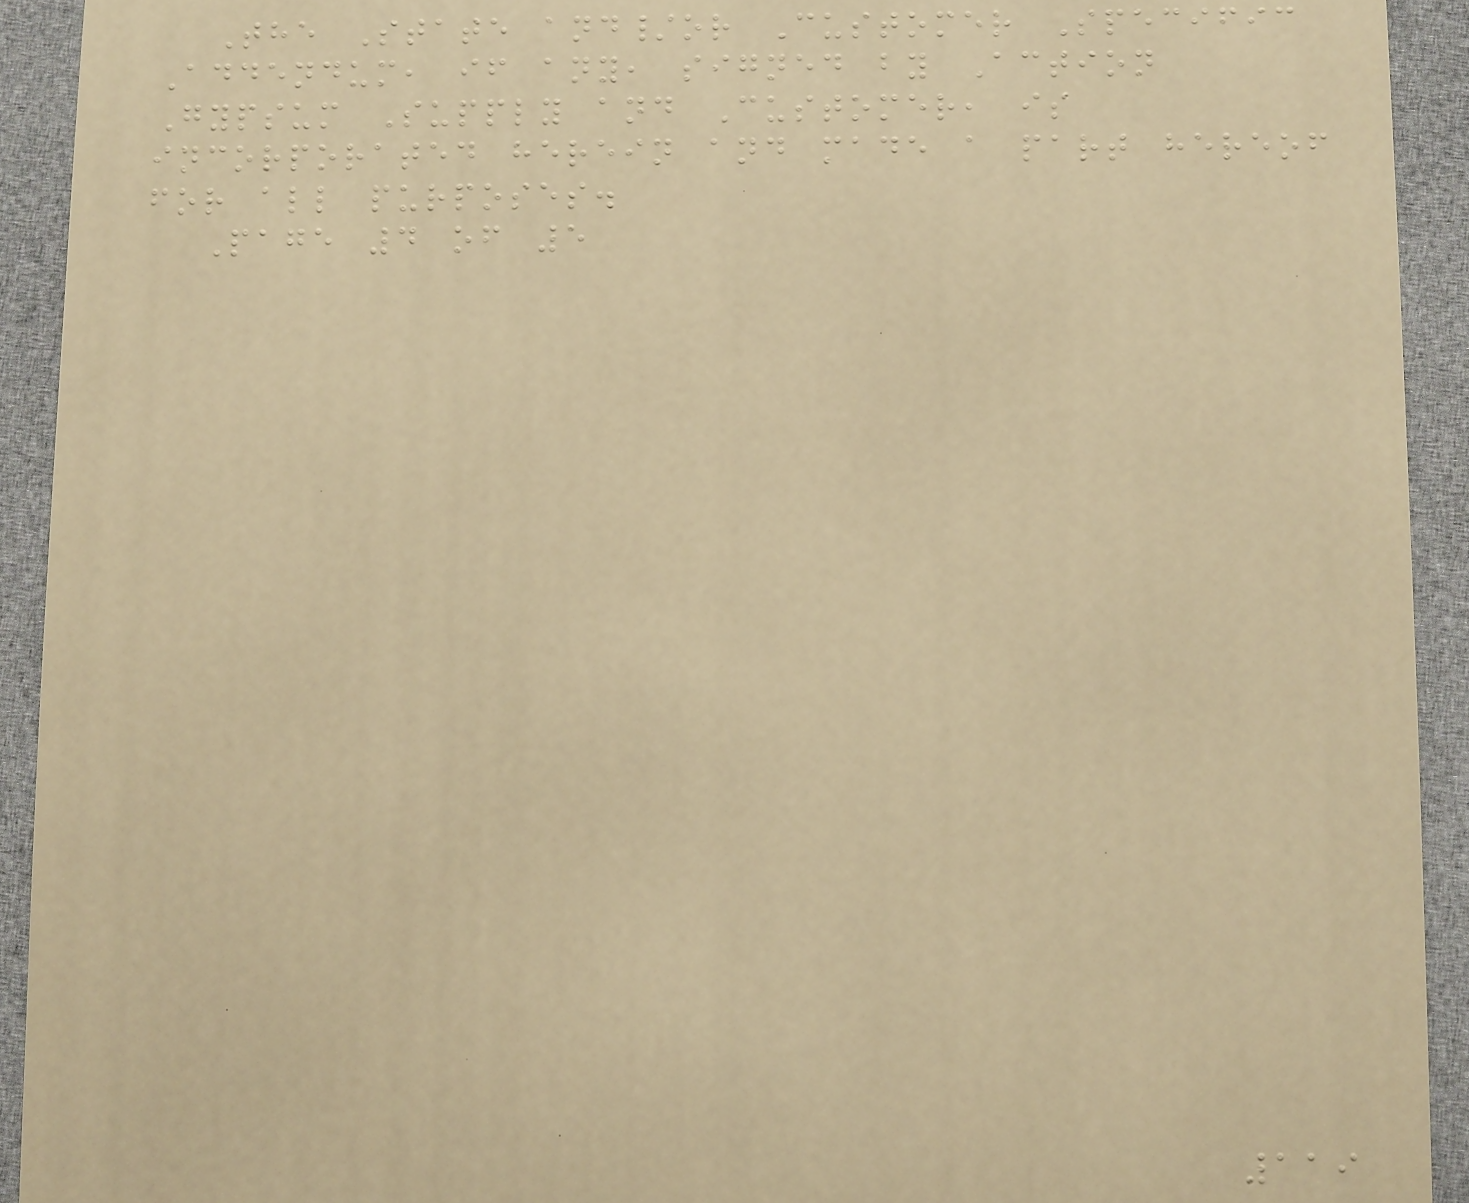The State and/or Customer Specific
Addendum, if any, signed by Action
Gypsum Supply and Customer, is
incorporated herein and made a part hereof
for all purposes.
Page 4 of 5
119
